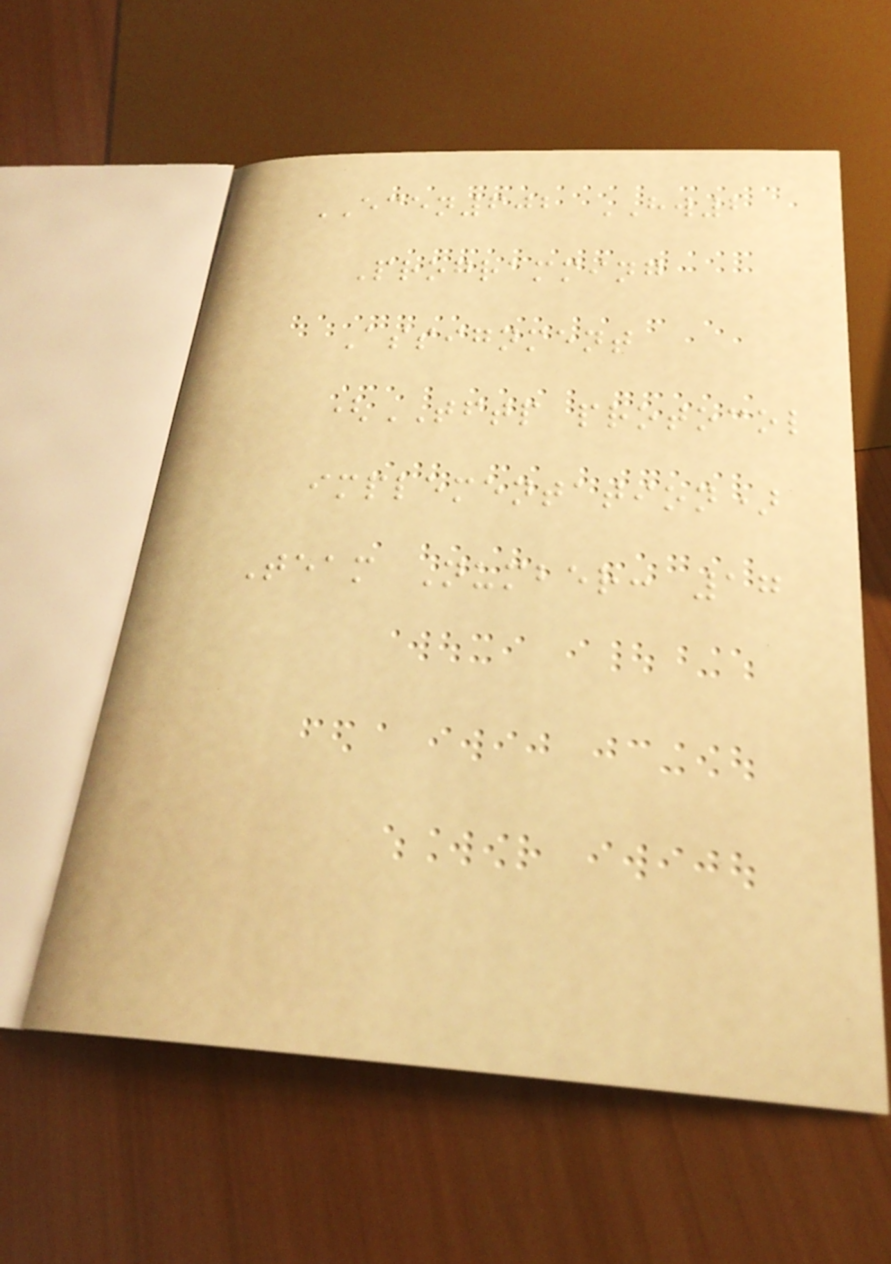ECEN602 HW2
Programming
Assignment
(TFTP protocol
implementation)
Team Number: 17
